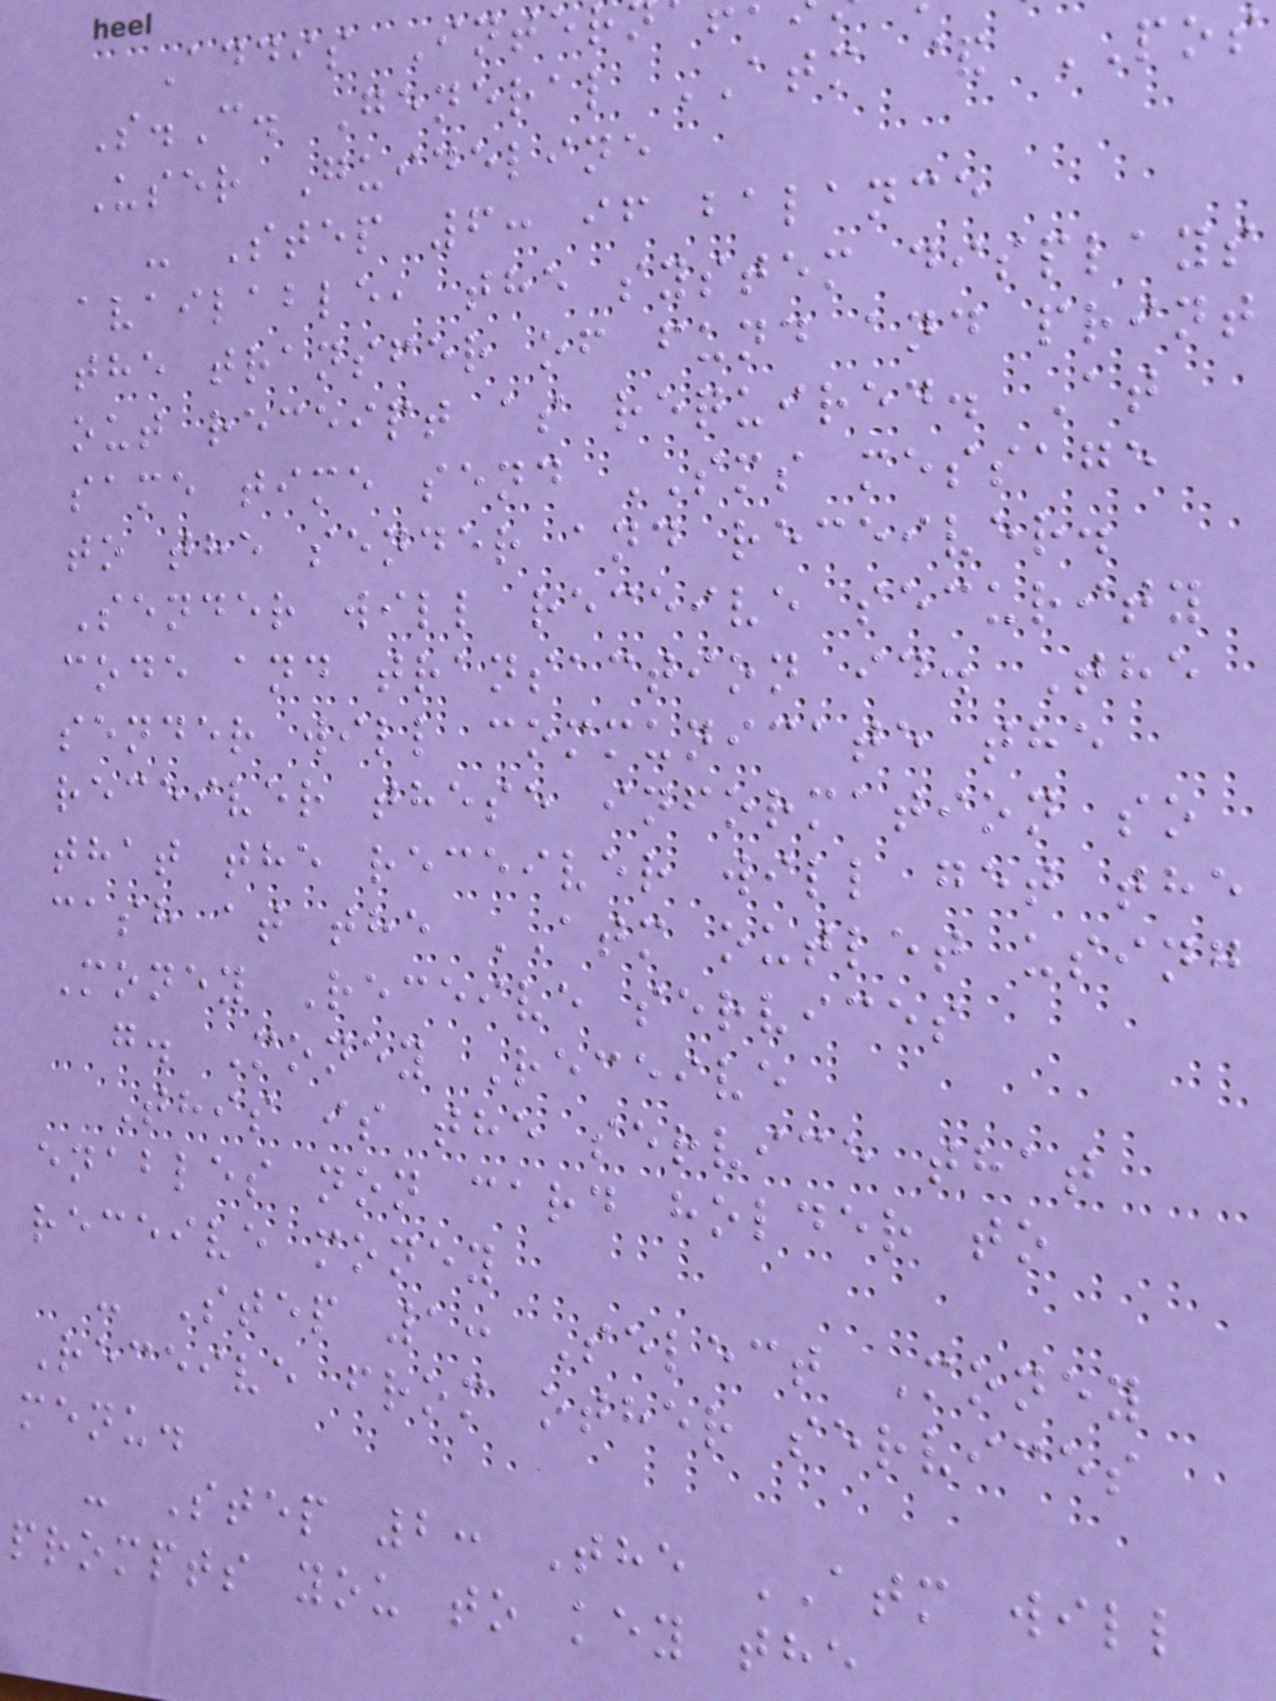Addis Inter
S.C. General ATM & POS
User Guideline
- Step 6: if balance
available, the system displays
the transfer of fund and print
out receipt as required. At
same time send SMS message
to the sender and receiver.
Sender will receive security
code and transaction id. The
sender will communicate the
receiver these information so
that the receiver will get the
cash at the ATM outlet using
Money Receive services
g. Money Receive
This is the service that
enables non card holder to
receive money
- Step 1: Select Money
Receive from other services
menu.
- Step 2: The ATM will
prompts you to key the
